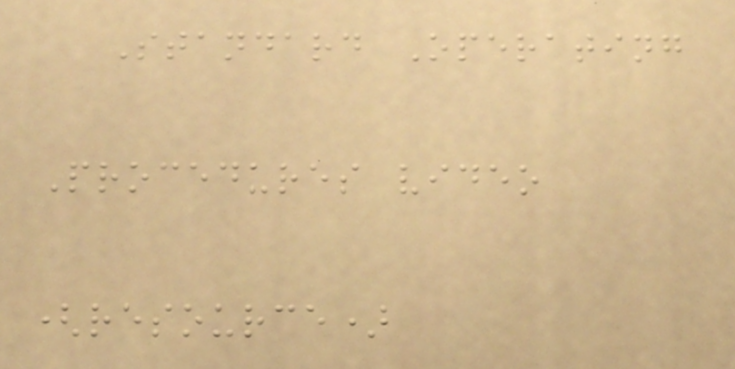Standard Operating
Procedures video
(resource)
